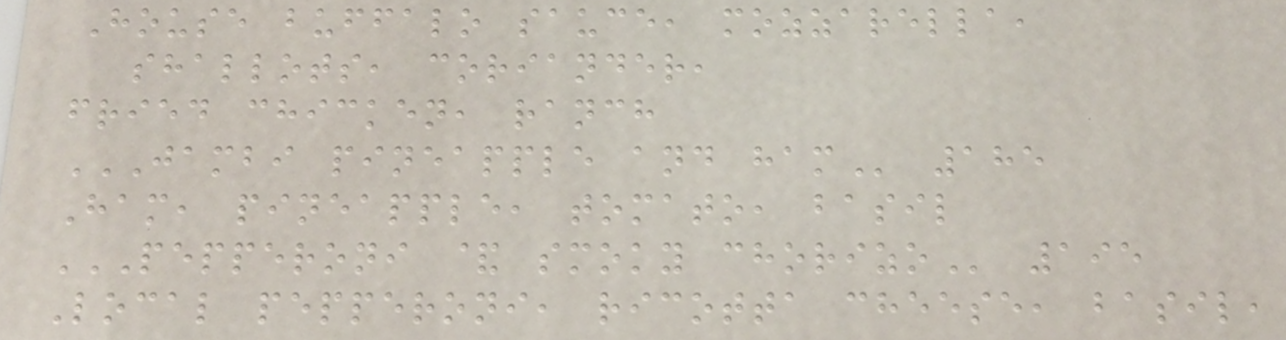House buffalo sauce, mozzarella,
shallots, coriander,
fried chicken, ranch
JAMBI PINEAPPLE AND HAM 185
Ham, pineapple, tomato, basil
PEPPERONI & SMOKY CHORIZO 195
Local pepperoni, ricotta cheese, basil,
